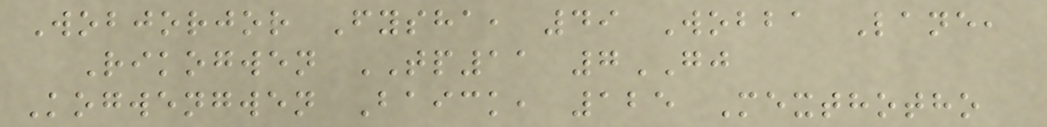Wobjorjor Fysha, 49 Wobba Lane,
Rikogwen TP11 7GJ
Kogwengwen Baick, 125 Mexthotho
